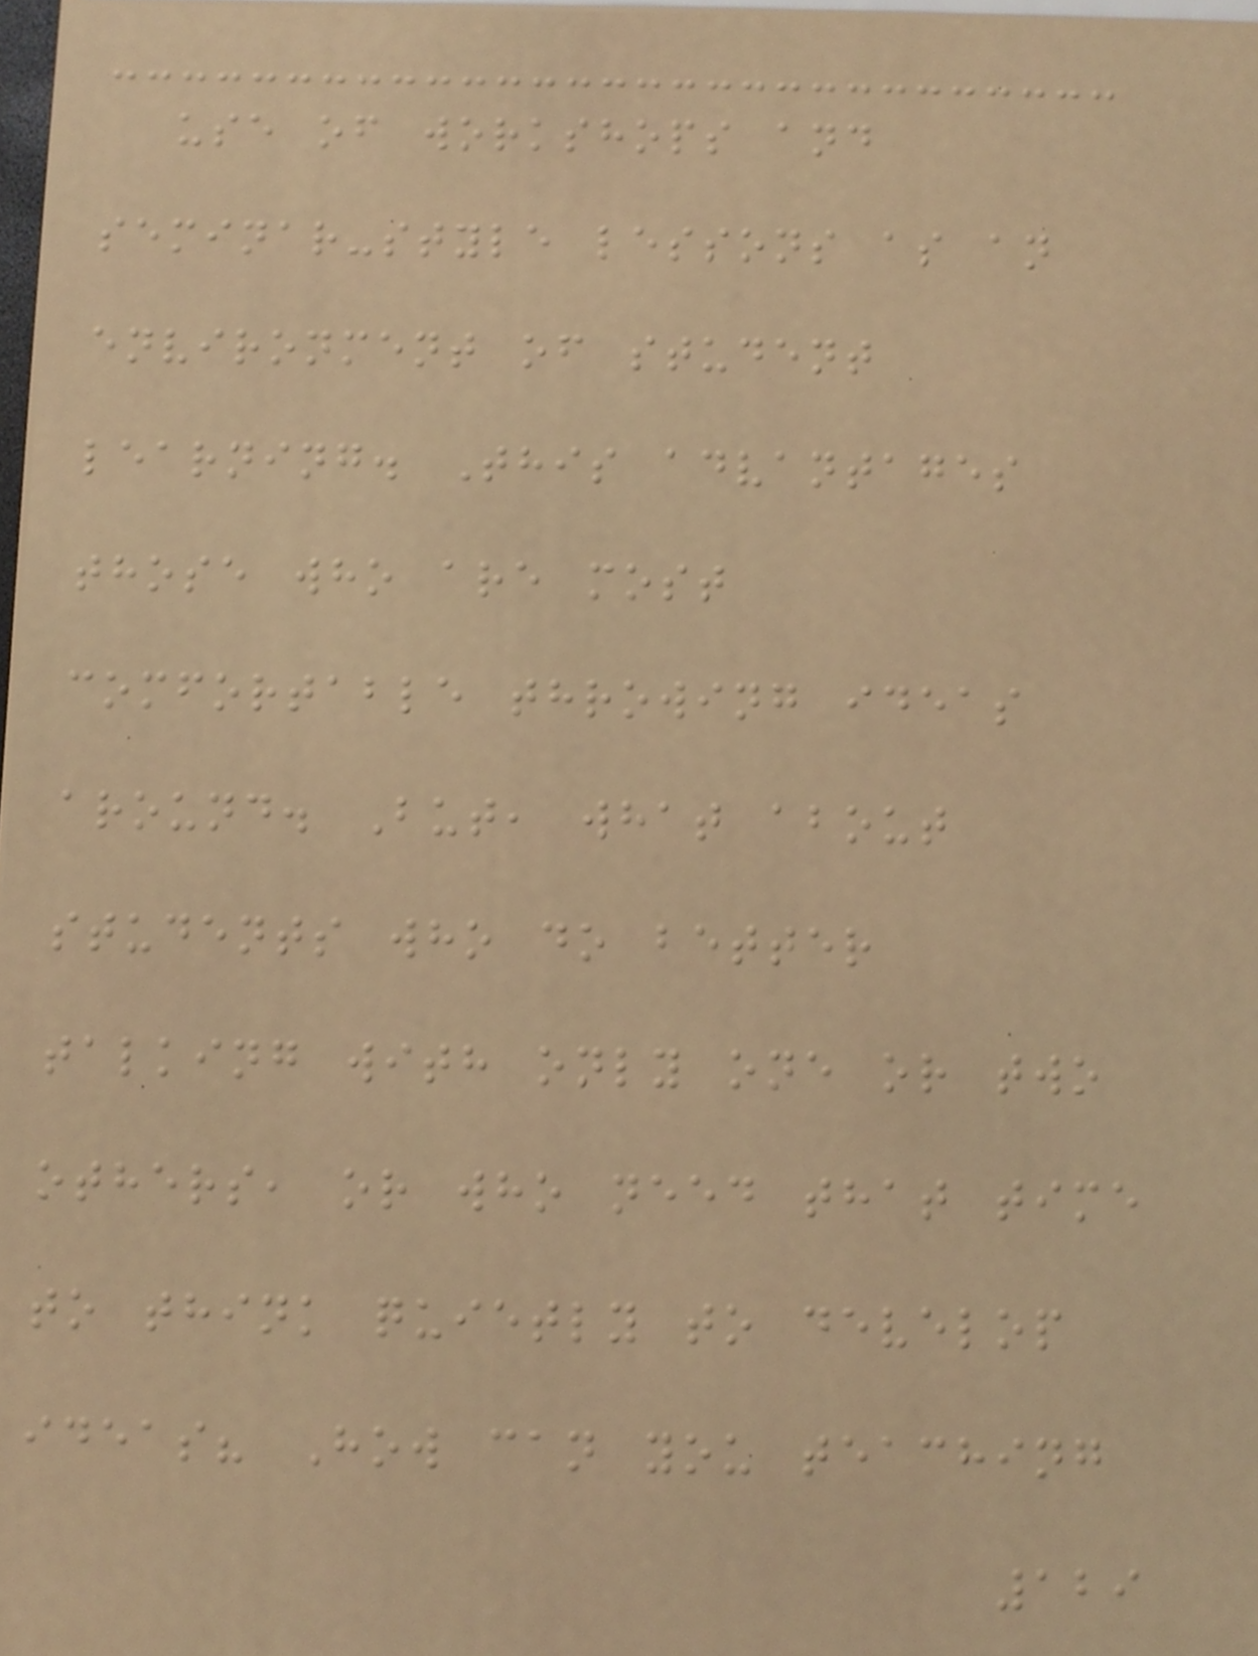use of workshops and
seminar-style lessons as an
environment of student
learning. This advantages
those who are most
comfortable throwing ideas
around. But, what about
students who do better
talking with only one or two
others, or who need that time
to think quietly to develop
ideas? How can you teaching
129
